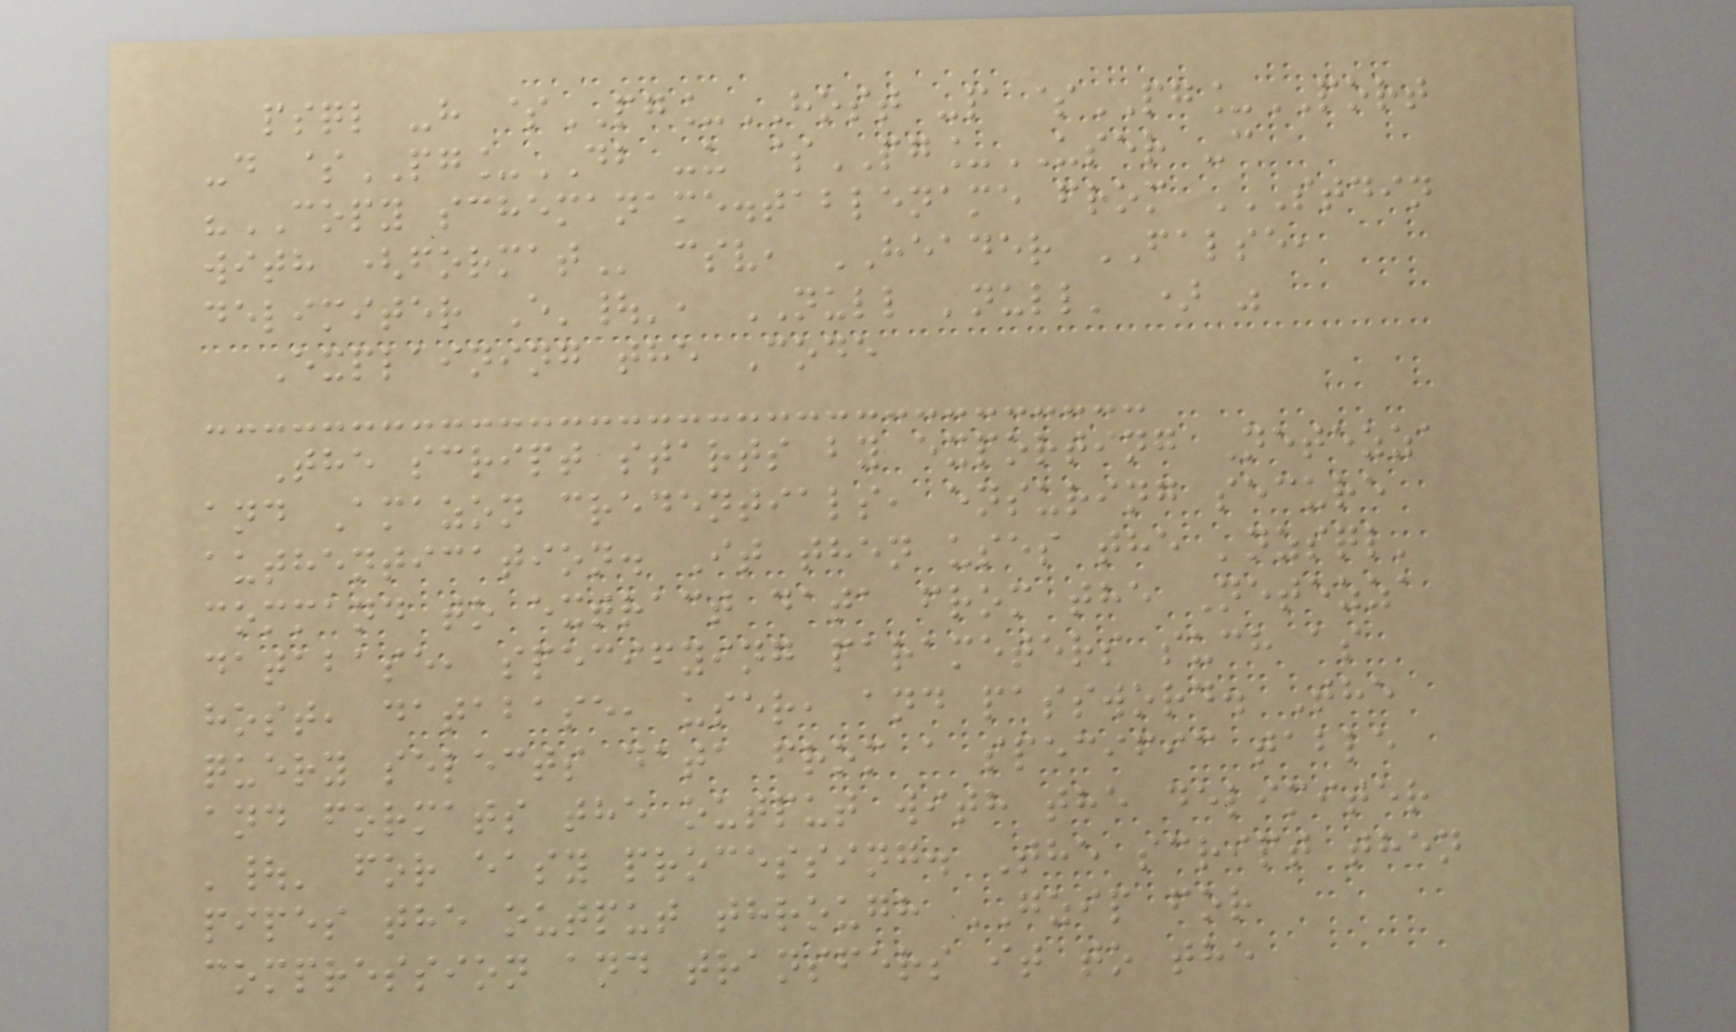psql -h $PG_HOST -p $PG_PORT
-d $PG_DB -u $PG_USER -c
"COPY schemaname.tablename from STDIN
WITH (FORMAT csv, HEADER FALSE,
delimiter E'|', NULL 'null' ) "
Explaining the Code
The script starts by exporting Netezza
and Amazon credentials, ensuring secure
authentication. It then uses the 'nzsql'
command to extract data from the Netezza
database, specifying parameters such as
host, database, user, and password. The
query selects data from a specific table
and formats the output with the delimiter
'|' for easy processing. The script then
pipes the output through GZIP for
compression and transfers it to the
